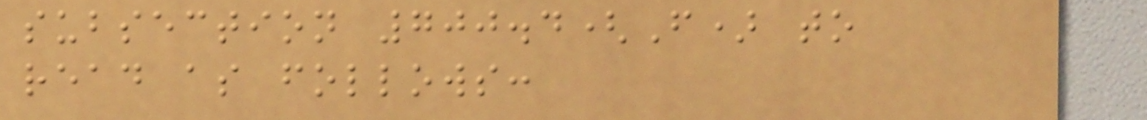subsection 700.4(F) to
read as follows:
